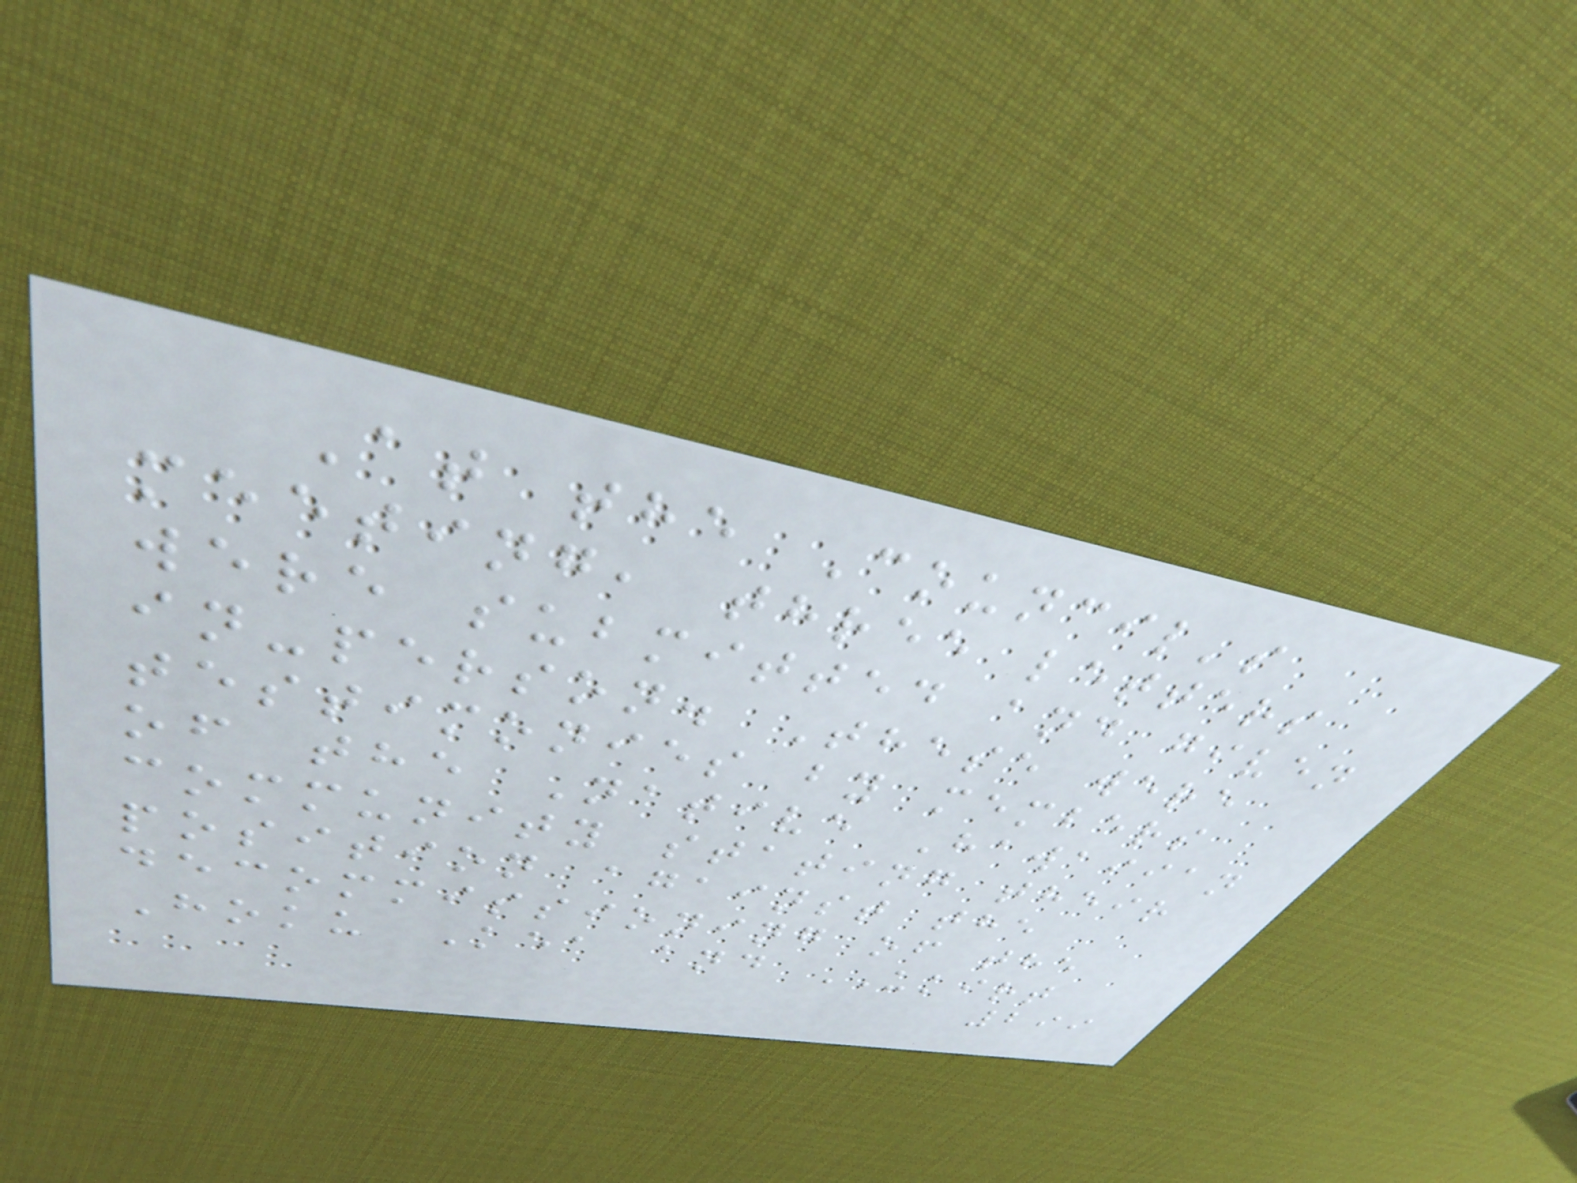At the Council's
meeting, three letters
were submitted and given
in-person. These were
testimonies by members
of the Native Hawaiian
community stating their
position against the
decommissioning of the
Hoku Kea and UKIRT
299
